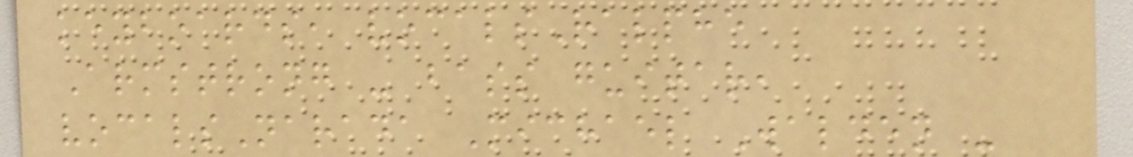keyboards, vocalsRalphe
Armstrong - bass guitar,
vocalsNarada Michael Walden -
